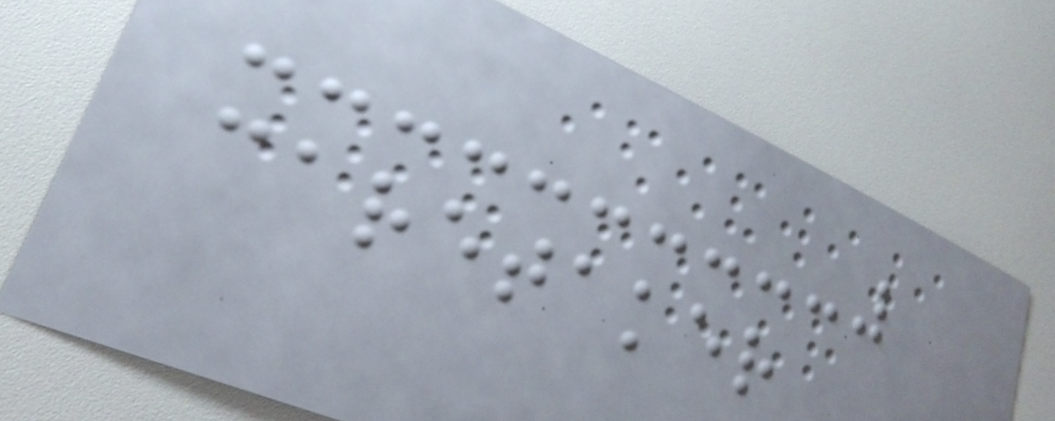caretaker
